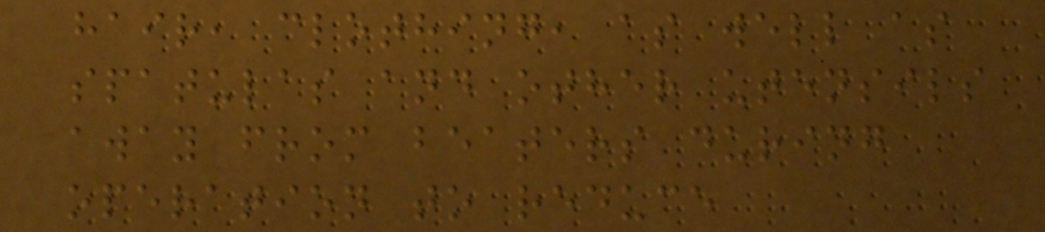hair, clothing, as well as
spatulas and other utensils
away from beaters during
operation to reduce
